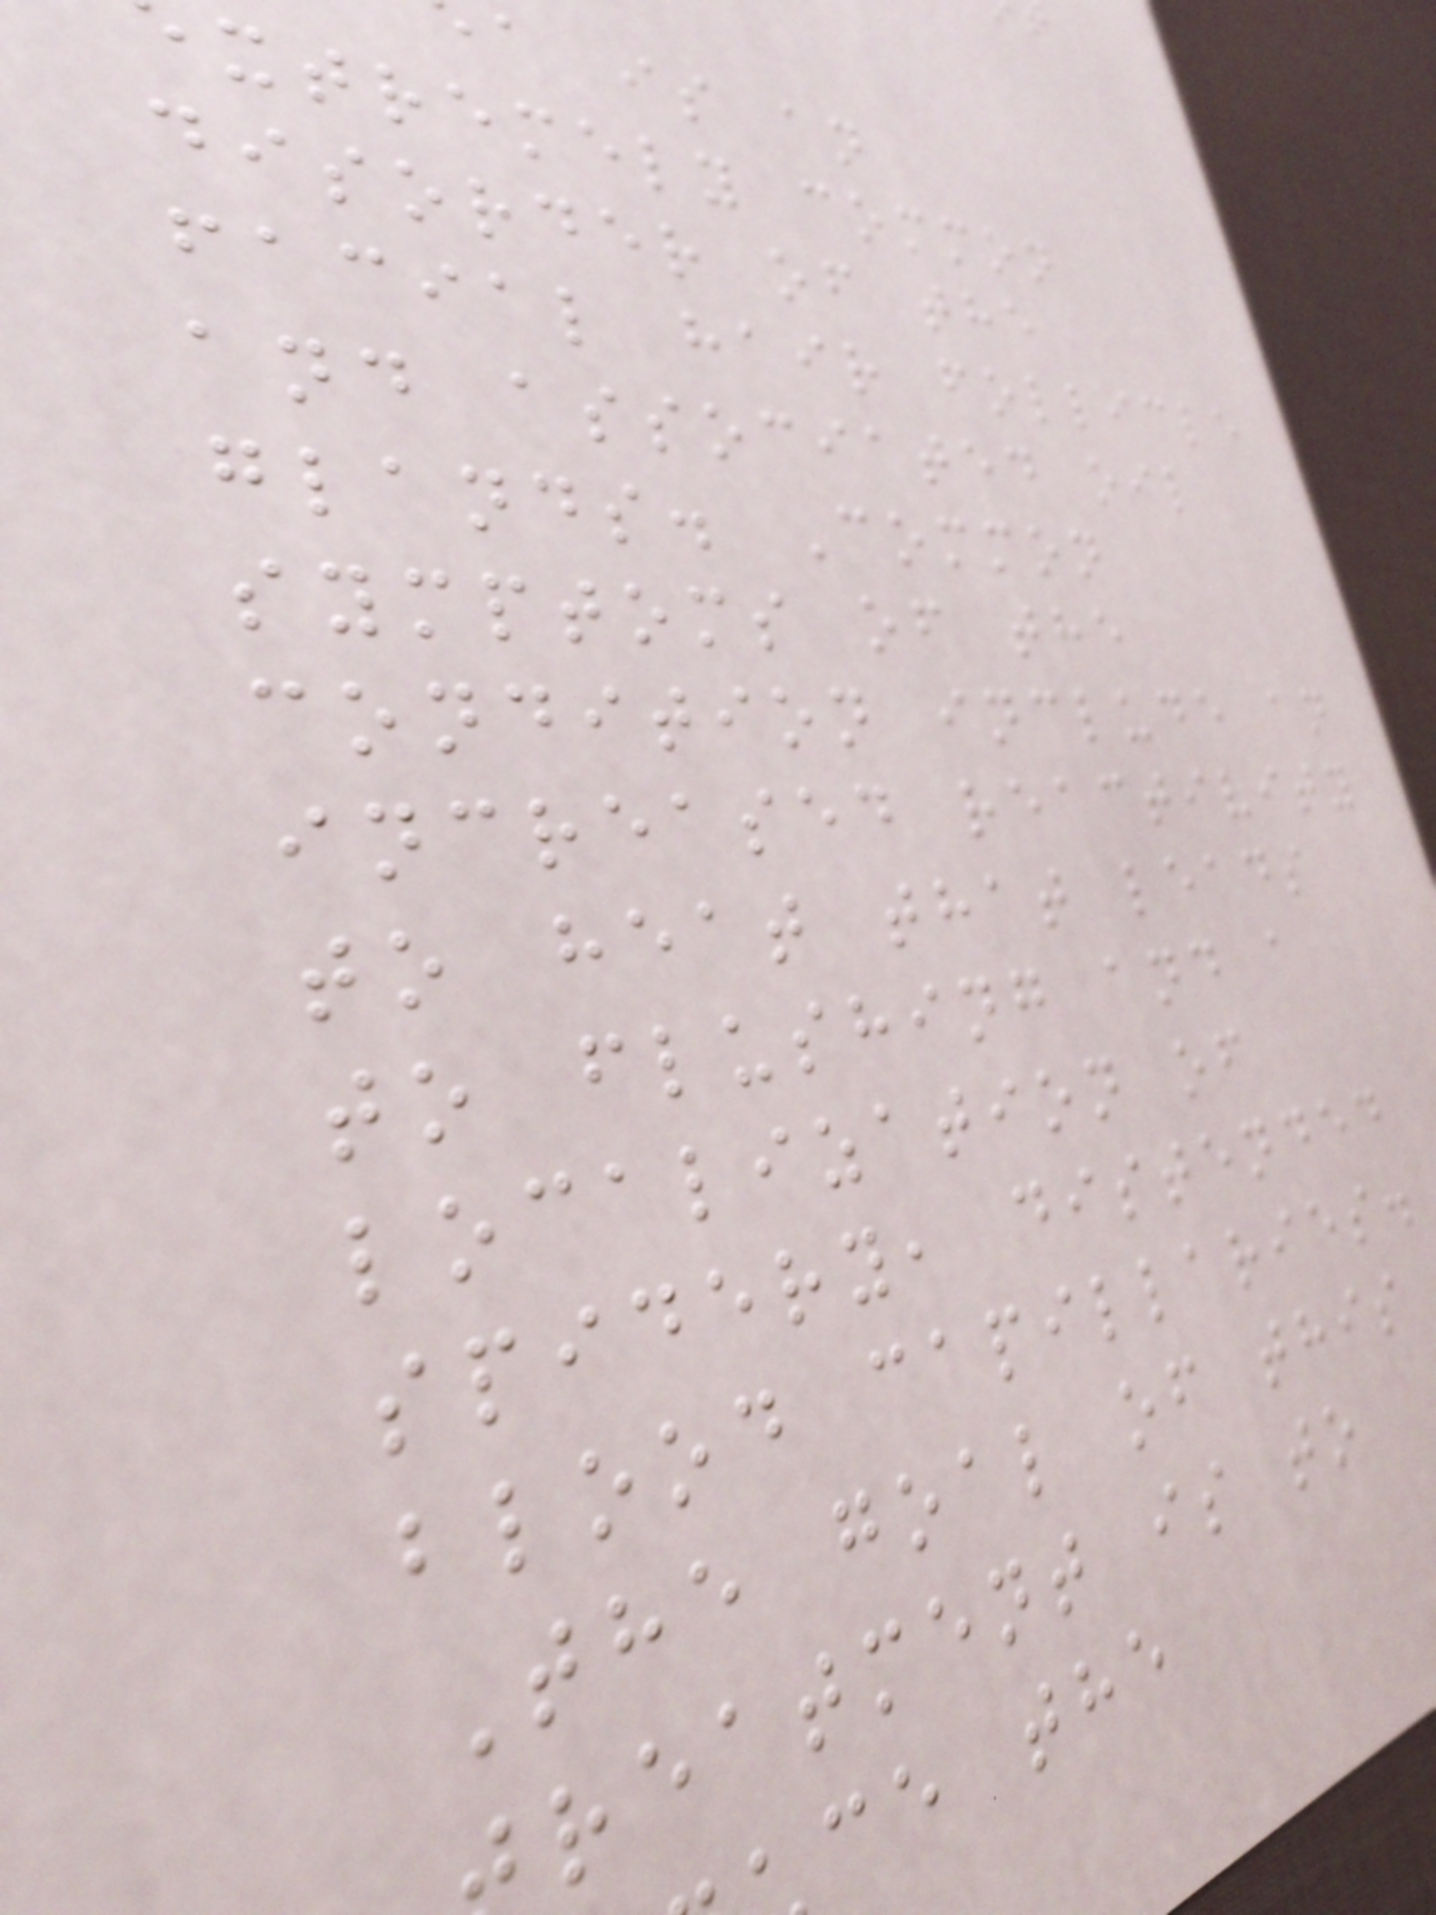a is an
xtremely common
disorder of the
facial hair follicle
and associated oil
glands. Common
symptoms of the
condition include an
increased reactivity
to heat that leads
to flushing and a
localization of
spidery, distended
blood capillaries.
The goal of this
reatment is to
ce the
